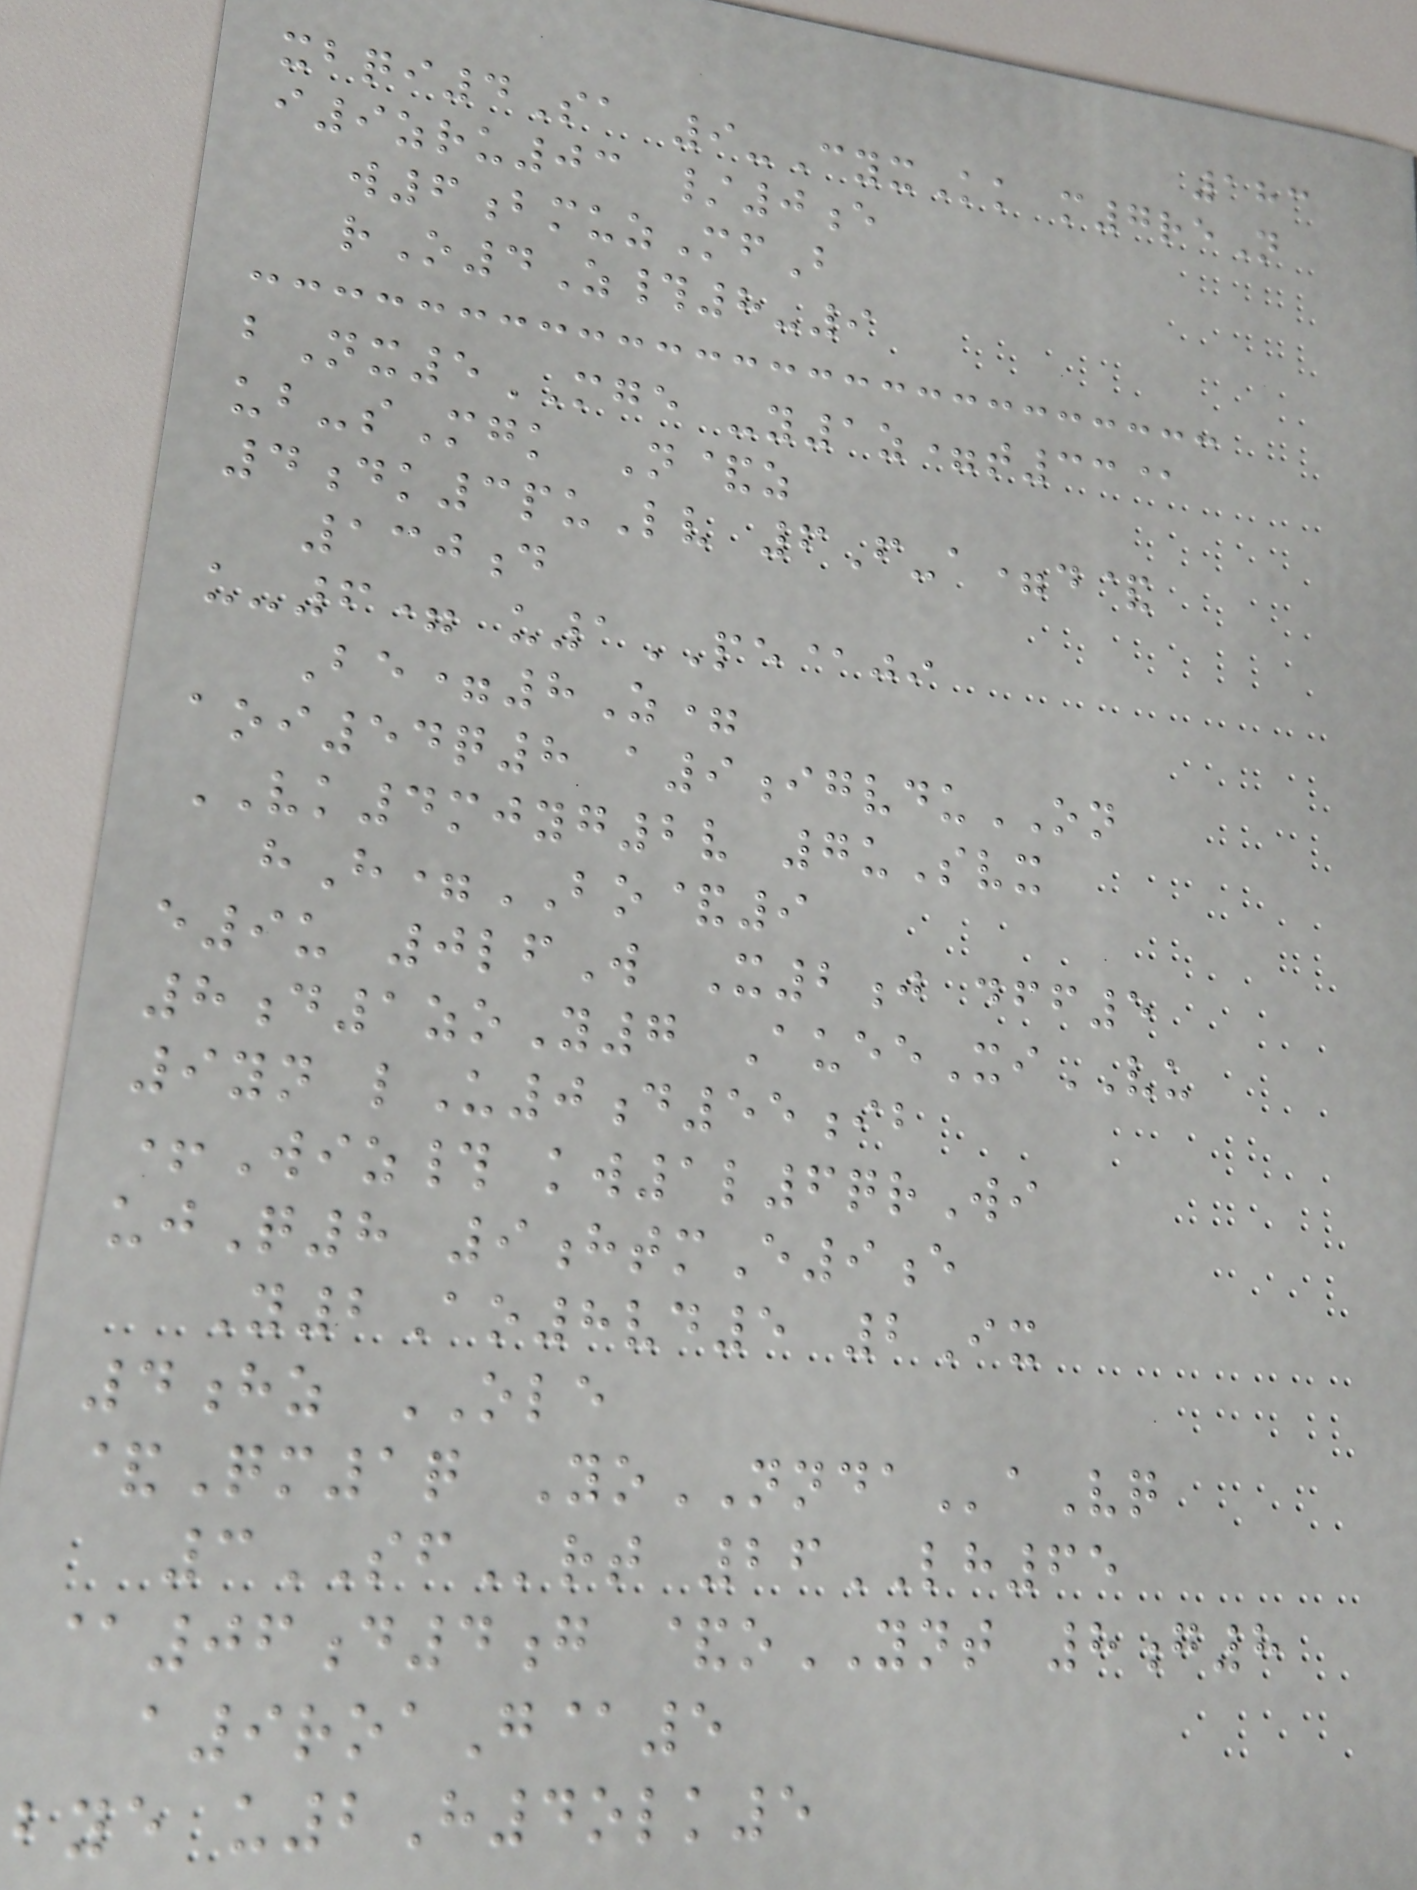183
xbqi4Sa 9-CyxKk m7reN
i9zru03 /0e
w6bmuzMfB
rO4Z#8-9
bNx5MGE -y1z=t33@
ub-sMgk N&z
4dk3puLv 6F-a=d&
130d
u-6= u1PE@ji
Be=8Z=
aoi54q8 a9igvduON
VK4mjyg2v 7uSvx
hH=BO&9
e9u 0lfW X2j dff5
8d1zoY7 AueeXiVU
9yn lU0d55ib
+Wiz# kw1l6qrWi
ujQ8 9htmE9e
Y2Ao8vd5 2Ix
4hz OLE
&Qm1q YoNNDAaVq
3SFrt 26LH65
@06d4g &oYNT 8g8
a9roaG@5
bye u2H4olk5
